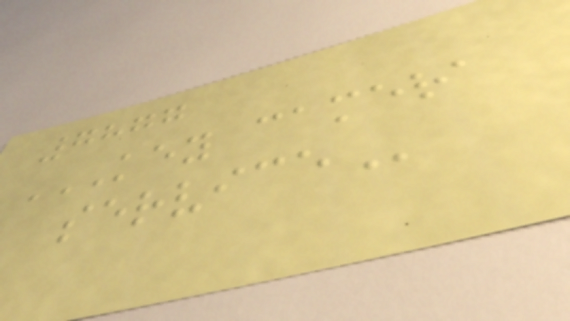7877
KEY CAMERA
SERVICE
